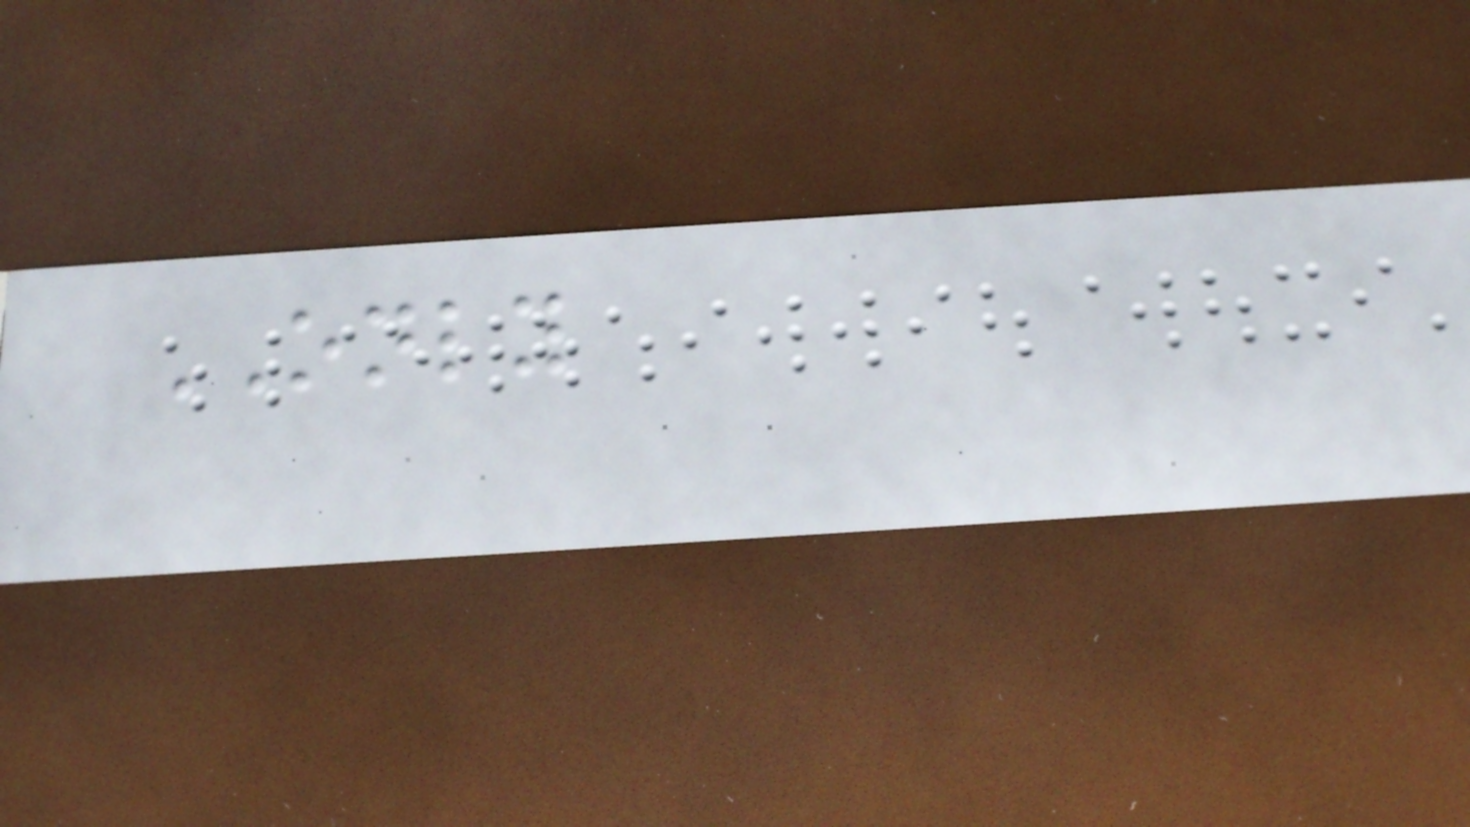ONLY
